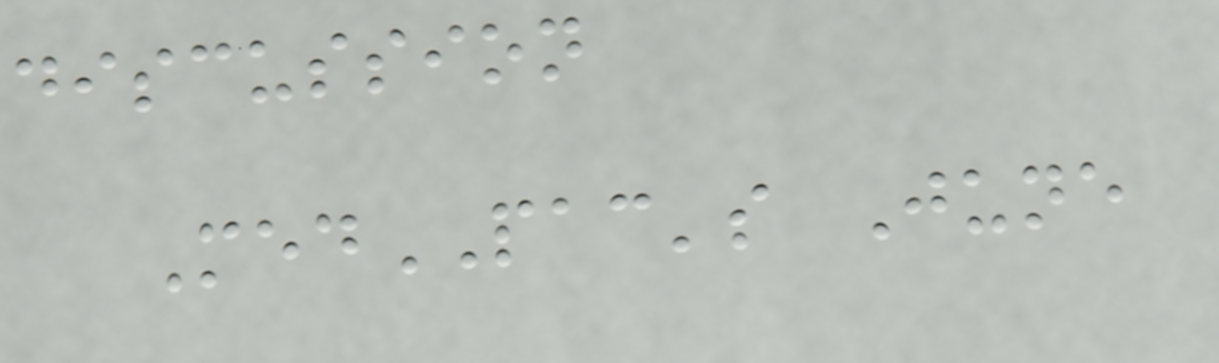discussion
MedPAC's June
